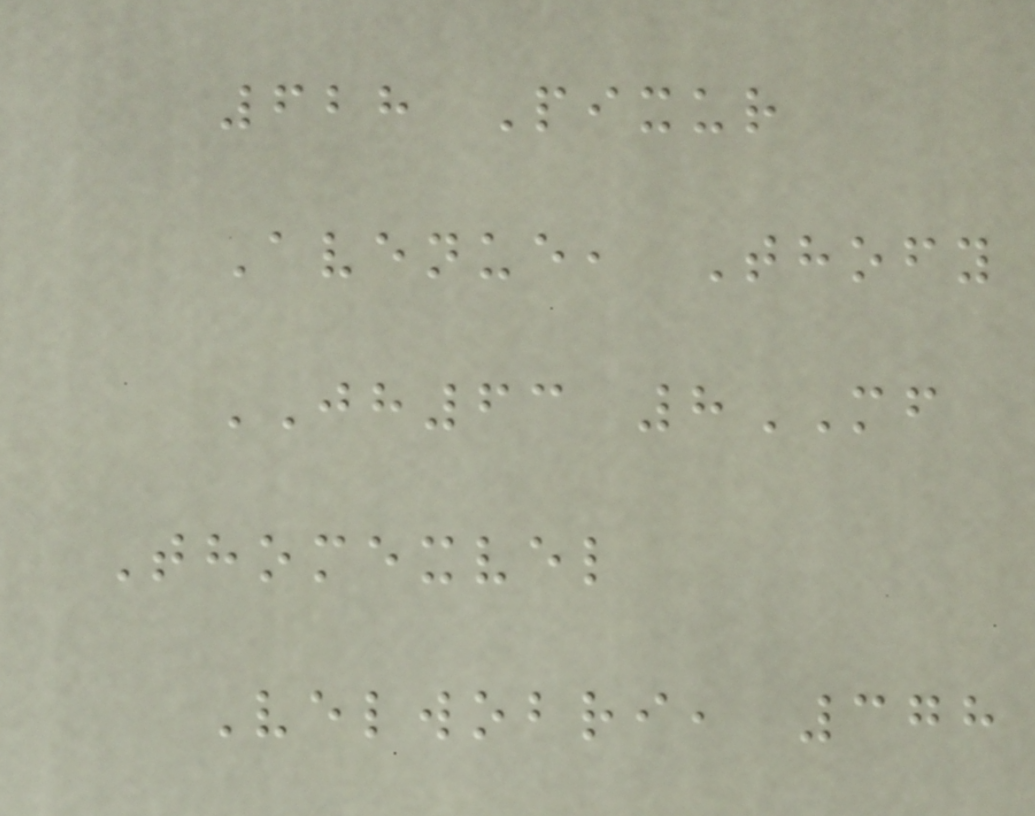628 Pixur
Avenue, Thofy
JH63 8MF
Thomexvel
Velwobri, 378
